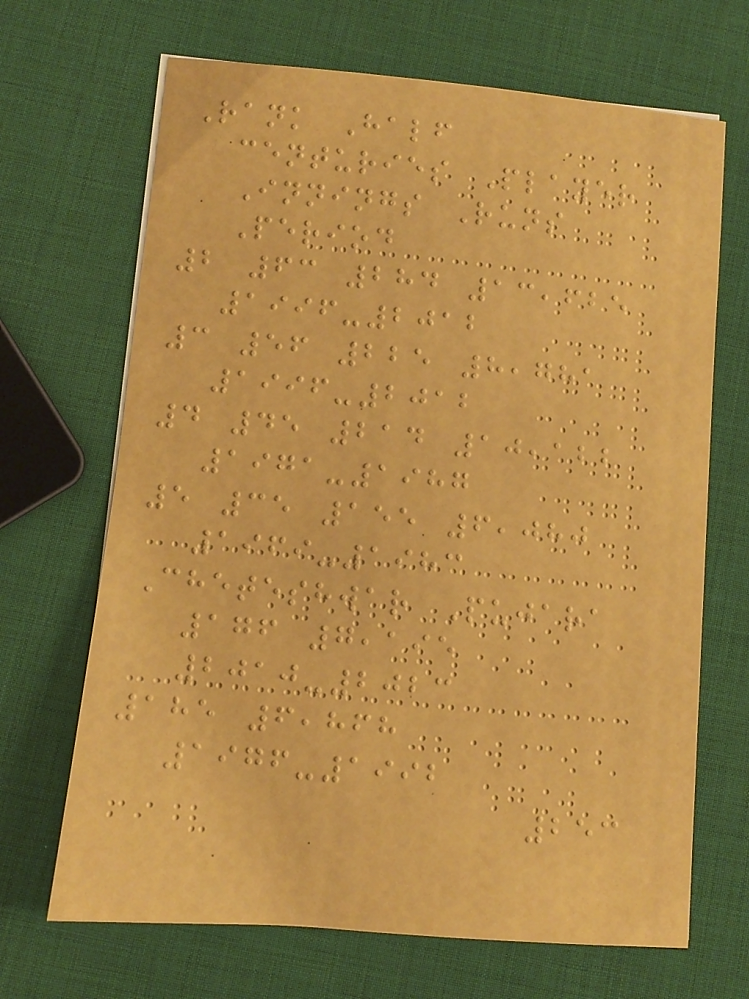Rank Half
centuries Player
Innings Runs
Period
2 63 284 13,625
1996-2012
3 56 225 8,781
1996-2012
4 45 214 10,122
1971-1987
5 35 155 6,080
1969-1983
Cheteshwar Pujara
176 7,195
2010-2023
185 6,868
1976-1992
253
